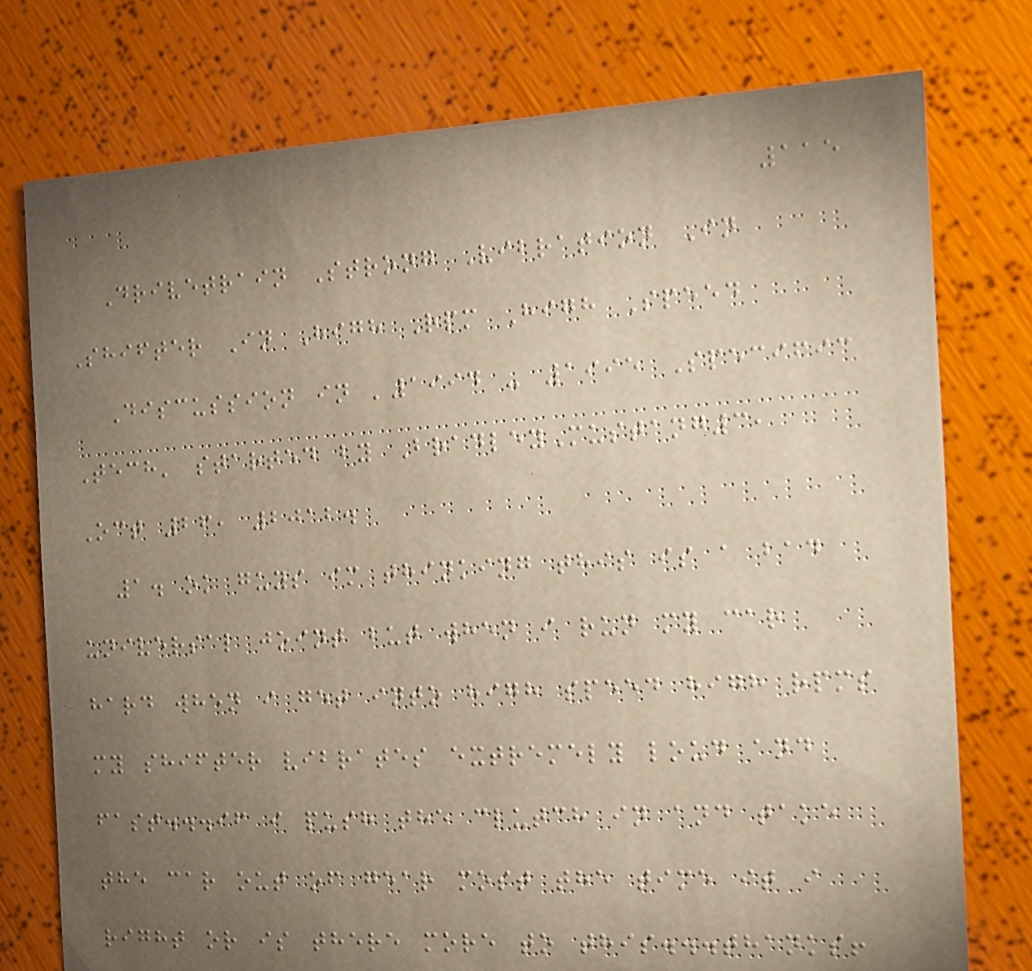115
Drivetrain Strong Vibration In
Shifter In High Rpm High Speed
Discussion in '1994 - 1995 Specific
Tech' started by BradleyMustang3,
Oct 26, 2012.
1. ok guys im thinking this is a bad
universal joint but when i run my car
hard when i get into high speed high rpms
my shifter vibrates extremely loud and
fast...if i push the clutch in and take
the car out of gear most the time it i
right or is there more to this...thanks!
